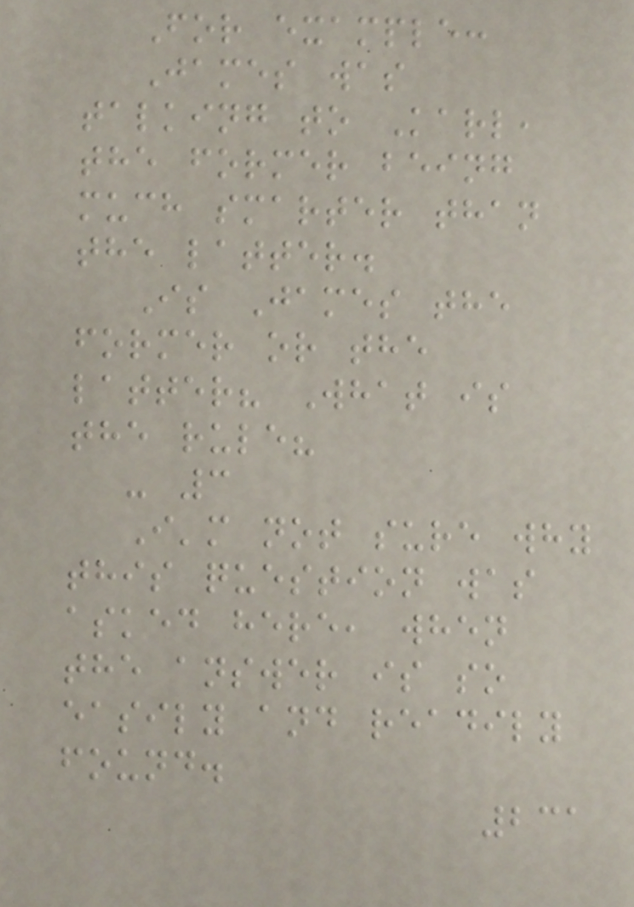For example:
James was
talking to Karl,
the former being
much smarter than
the latter.
Is James the
former or the
latter? What is
the rule?
- 3
I'm not sure why
this question was
asked here, when
the answer is so
easily and readily
found.
231
